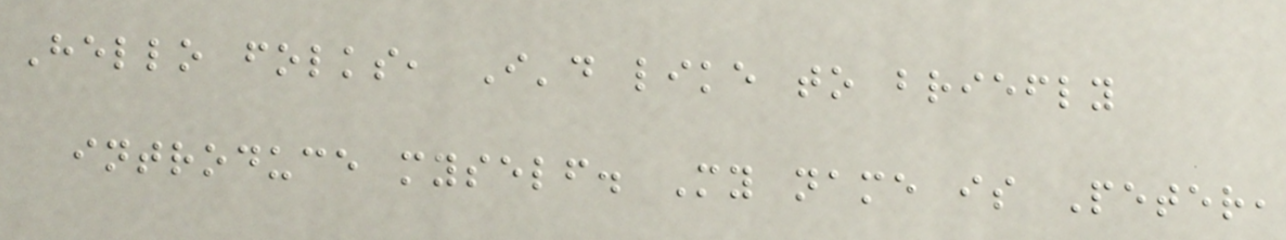Hello folks, I'd like to briefly
introduce myself. My name is Peter,
